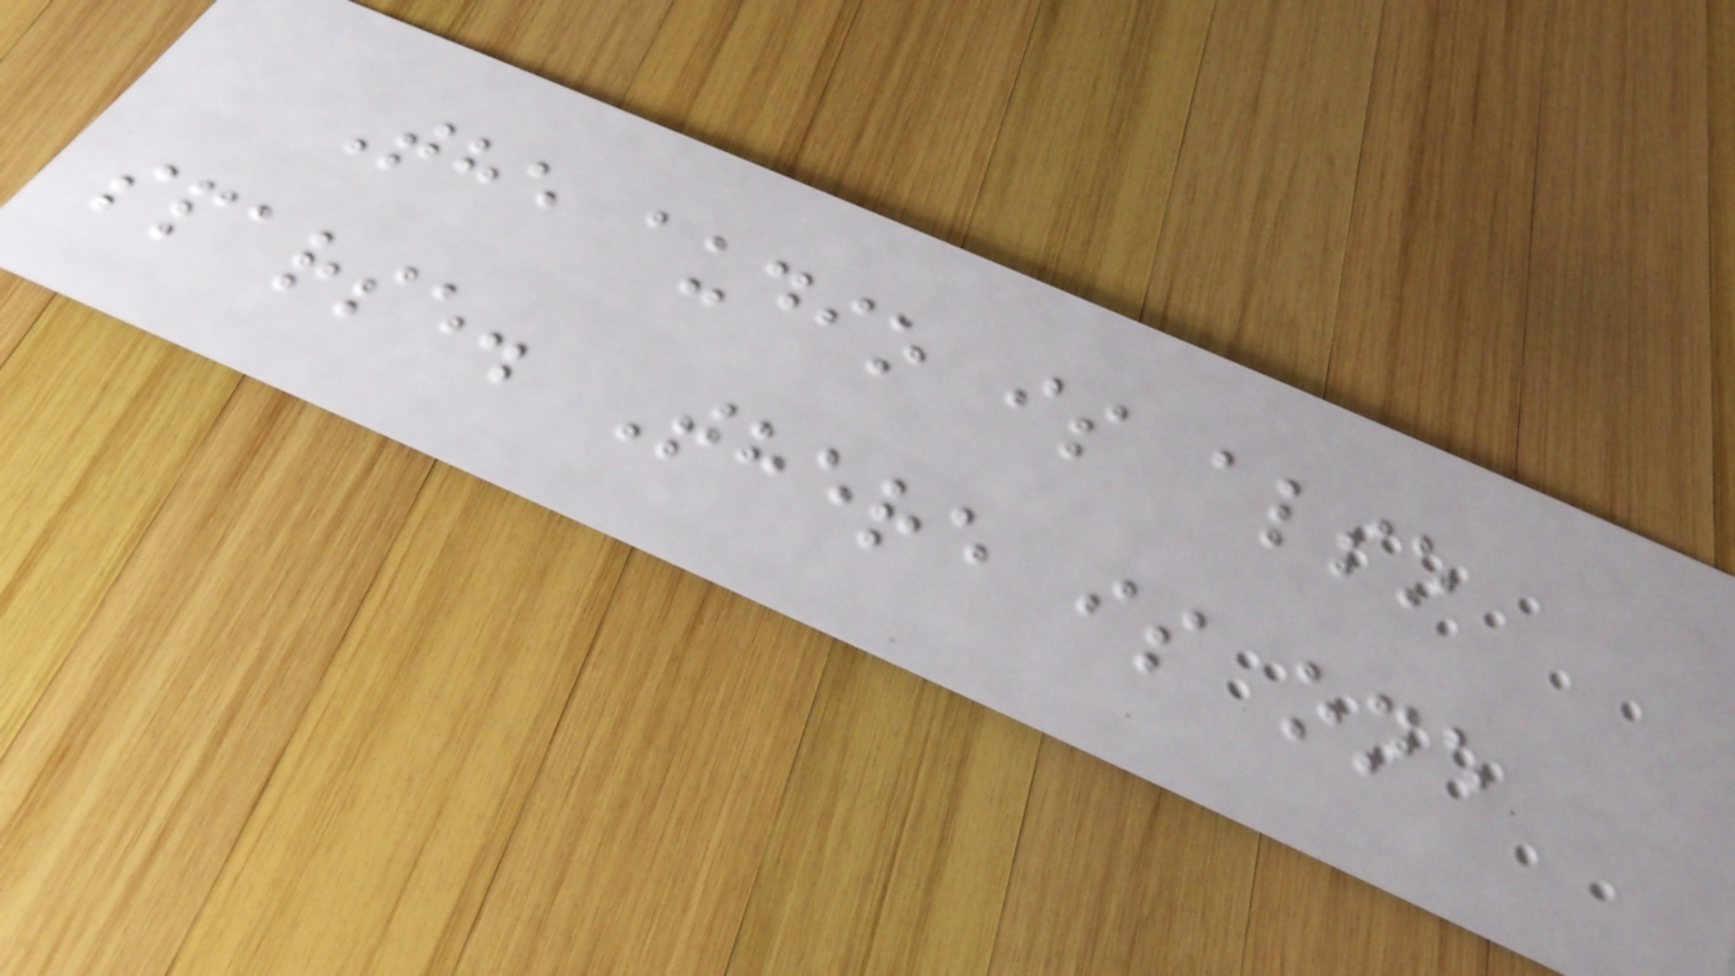The audio is also
sparse. There is one
